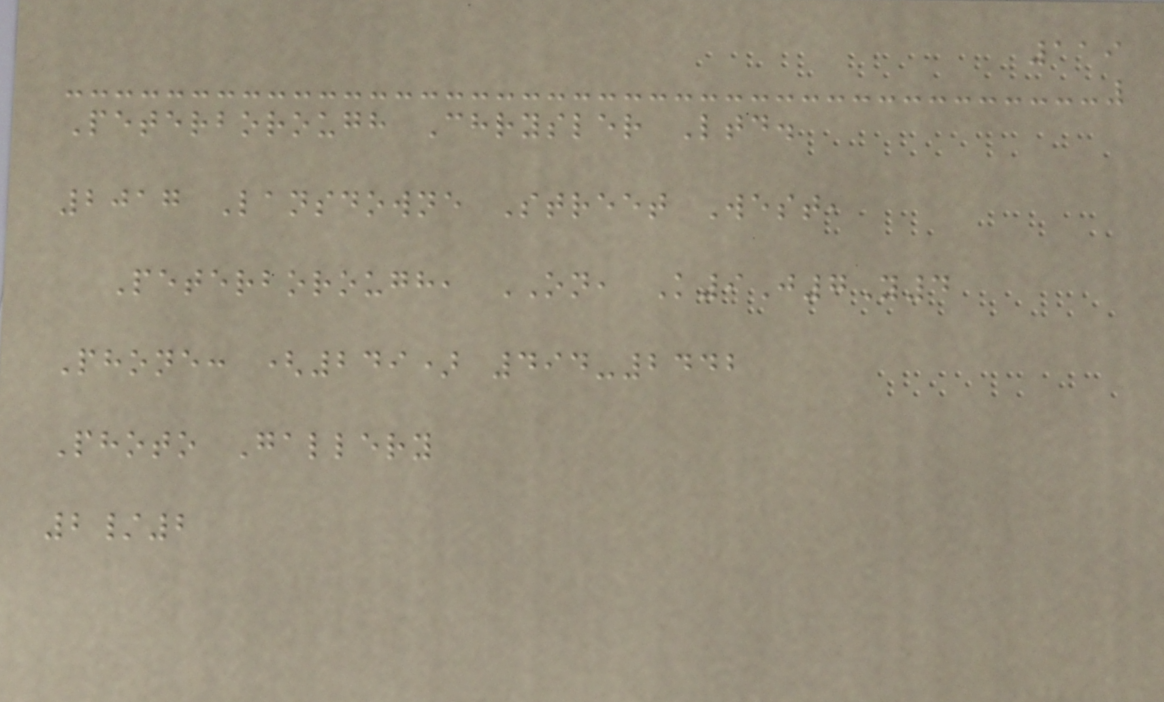119
Peterborough Chrysler Ltd.
2017 Lansdowne Street West,
Peterborough, ON, K9J7Y4
Phone: (249) 494-2442
Photo Gallery
2/2
